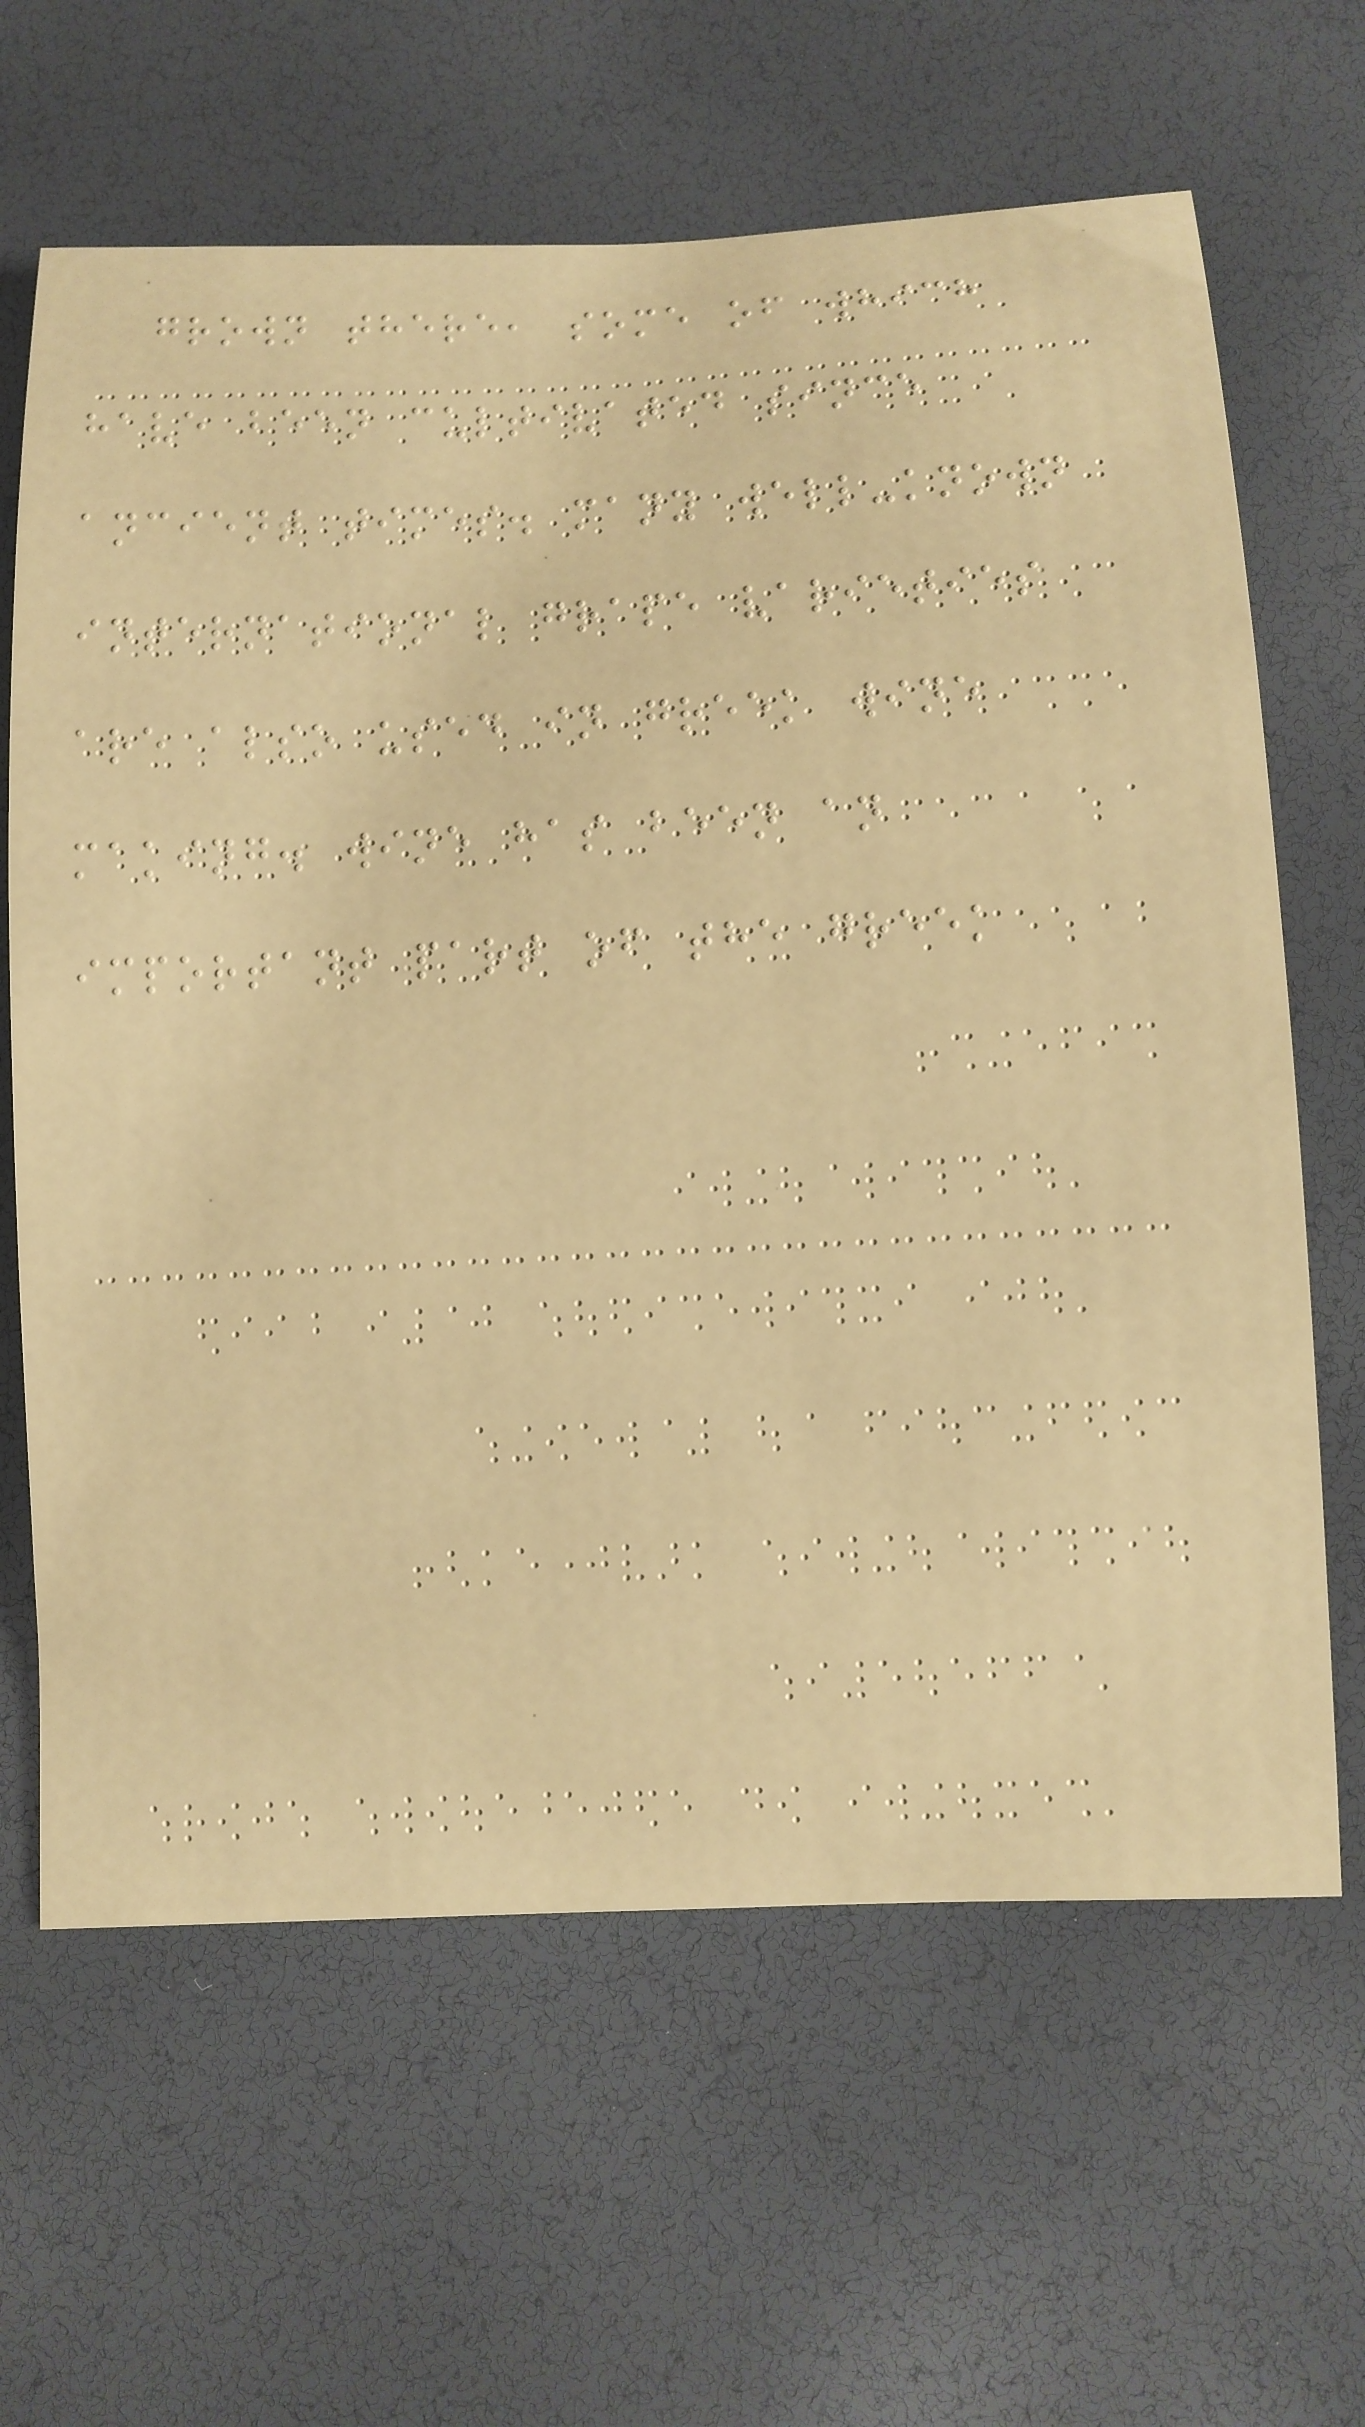grown there, some of which
have been cultivated since
ancient times. many well-known
international grape varieties
are also used in greek wine
making. wine has been an
important part of the greek
